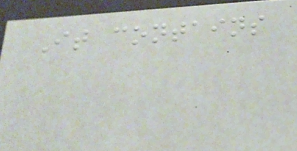It contains
